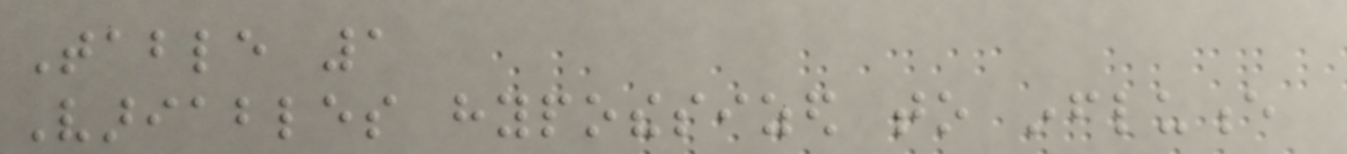Table 1
Variables hypothesized to influence
